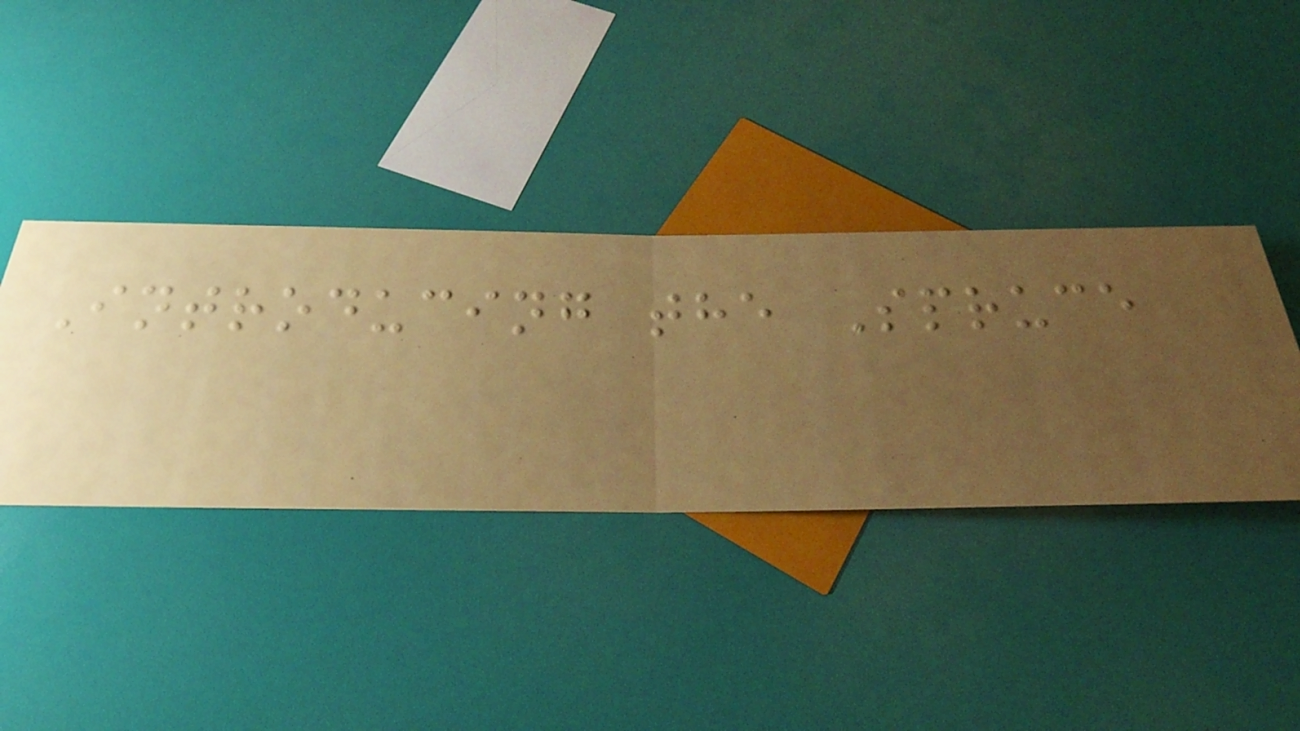Introducing the Spruce
